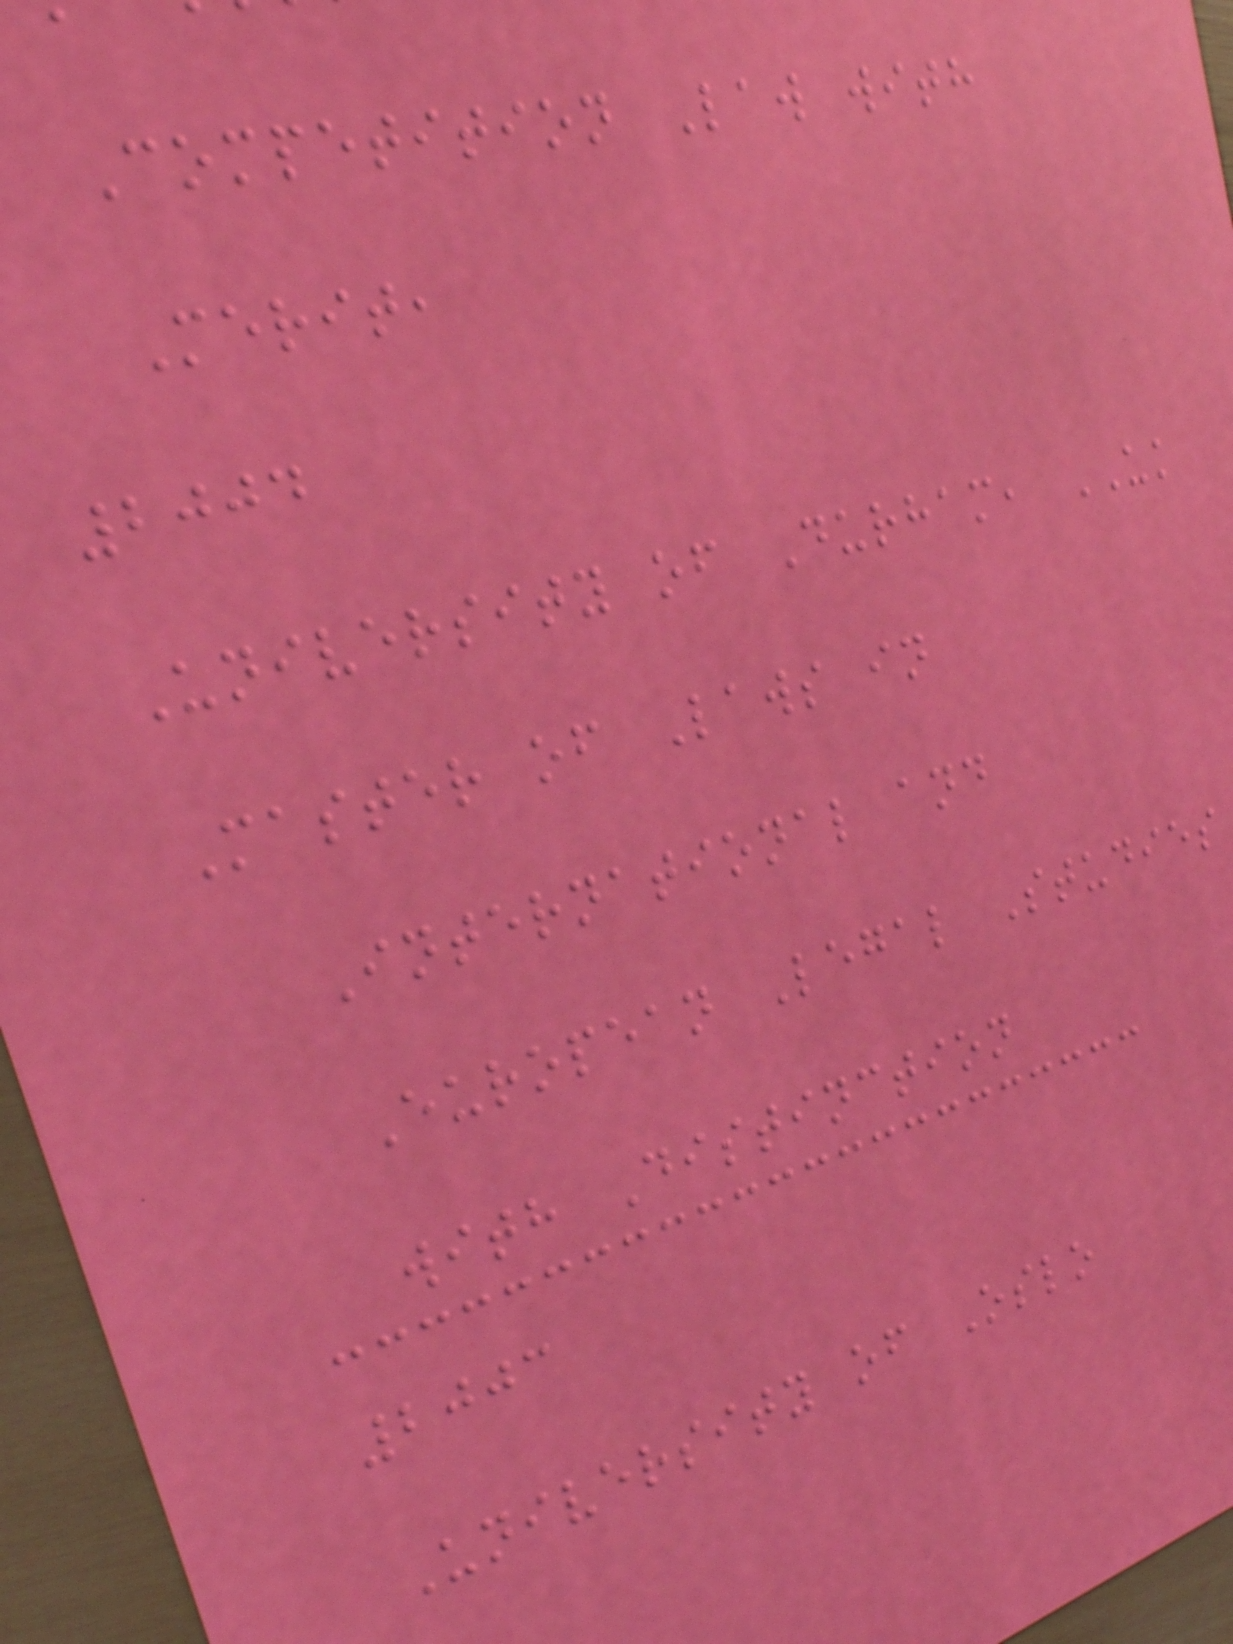Competition Law with
Merit,
2004
University of Durham, UK
Master of Laws in
International and
European Legal Studies
with Distinction
2003
University of Oslo
